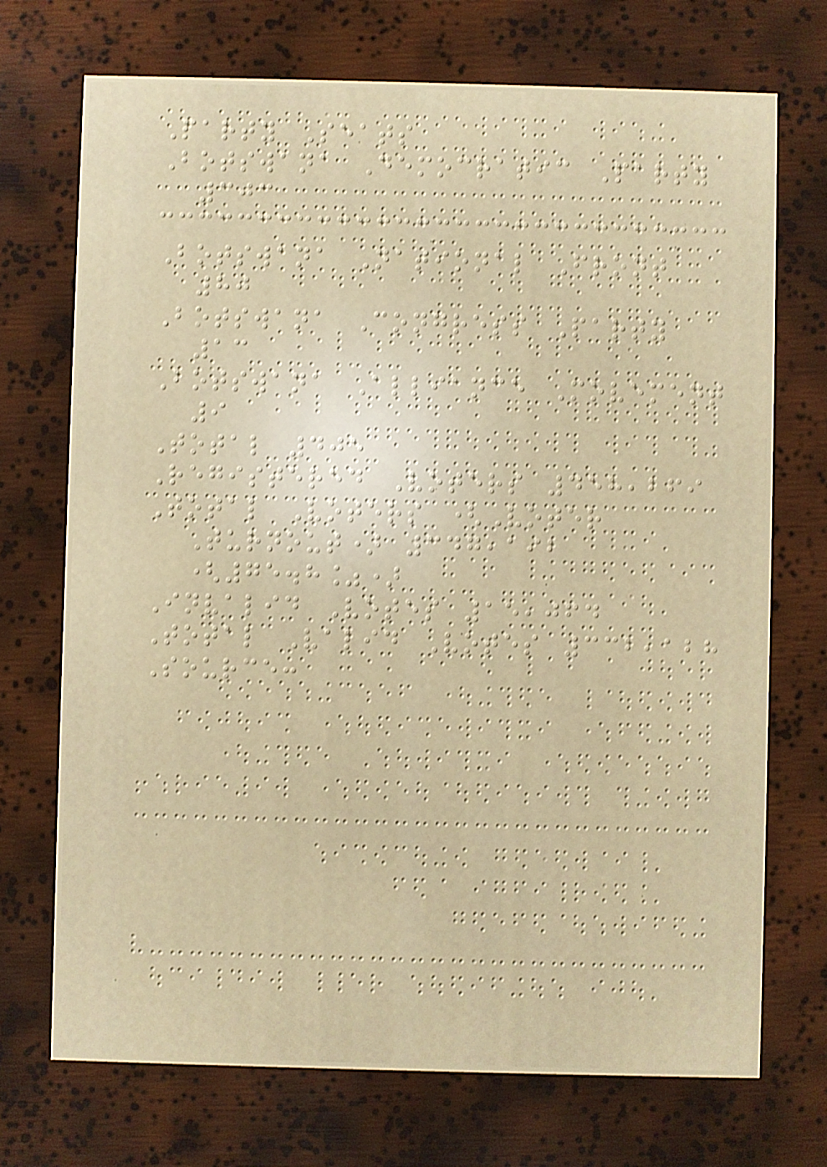Party Seats
Botswana Democratic Party
303
Botswana National Front
80
Botswana Congress Party
13
Botswana Alliance Movement
9
Total 405
Registered Voters 458,269
Total Voters (Voter
Turnout) 347,192
(75.8%)
Invalid Votes 15,064
Total Valid Votes 332,128
Source:
